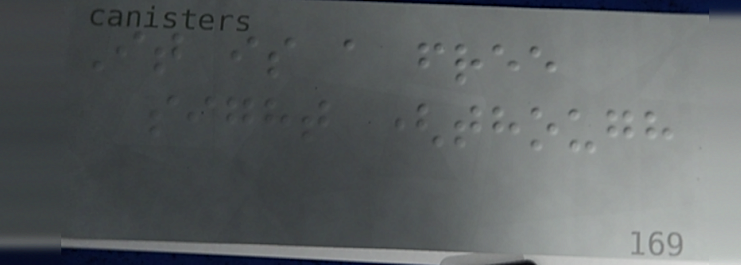It is a free
sight (though
